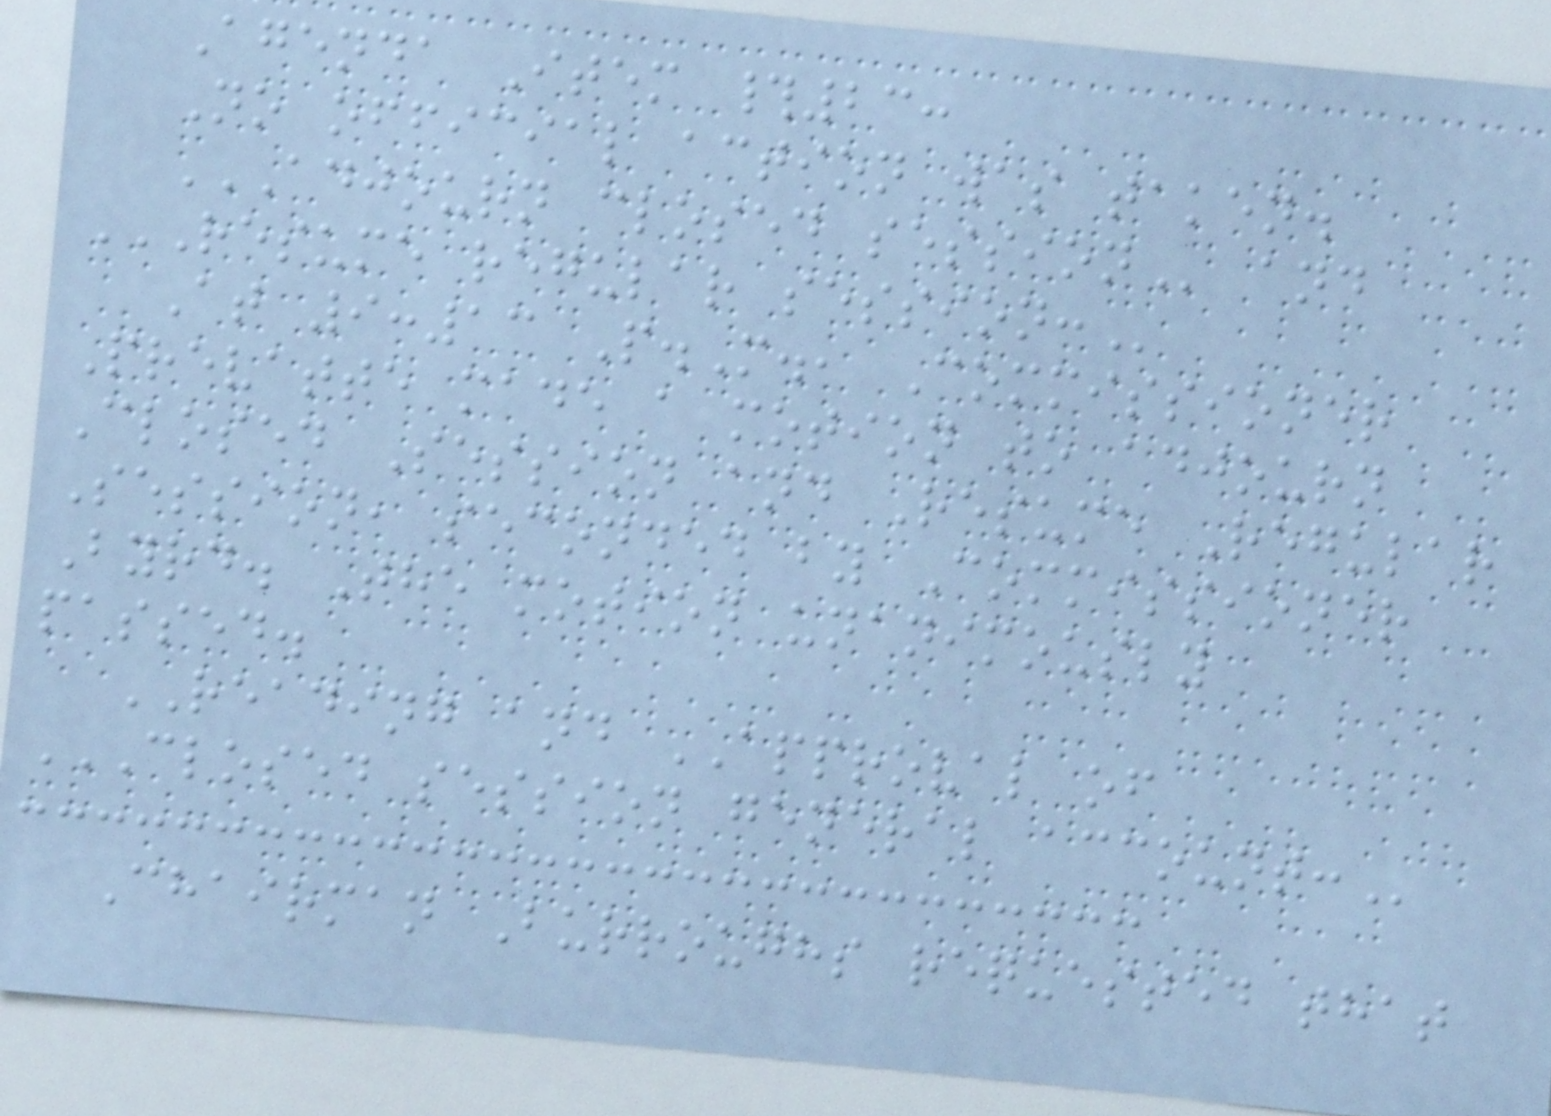Agenda Item #23:
No official action was taken.
ADJOURN CLOSED SESSION and
RESUME REGULAR SESSION:
At 9:13 P.M., Commissioner
Prevatte made a motion to adjourn
Closed Session and Resume Regular
Session, seconded by Commissioner
Byrd. The motion unanimously
passed.
READING and APPROVAL of
CLOSED SESSION GENERAL ACCOUNT:
Chairman Burroughs requested that
